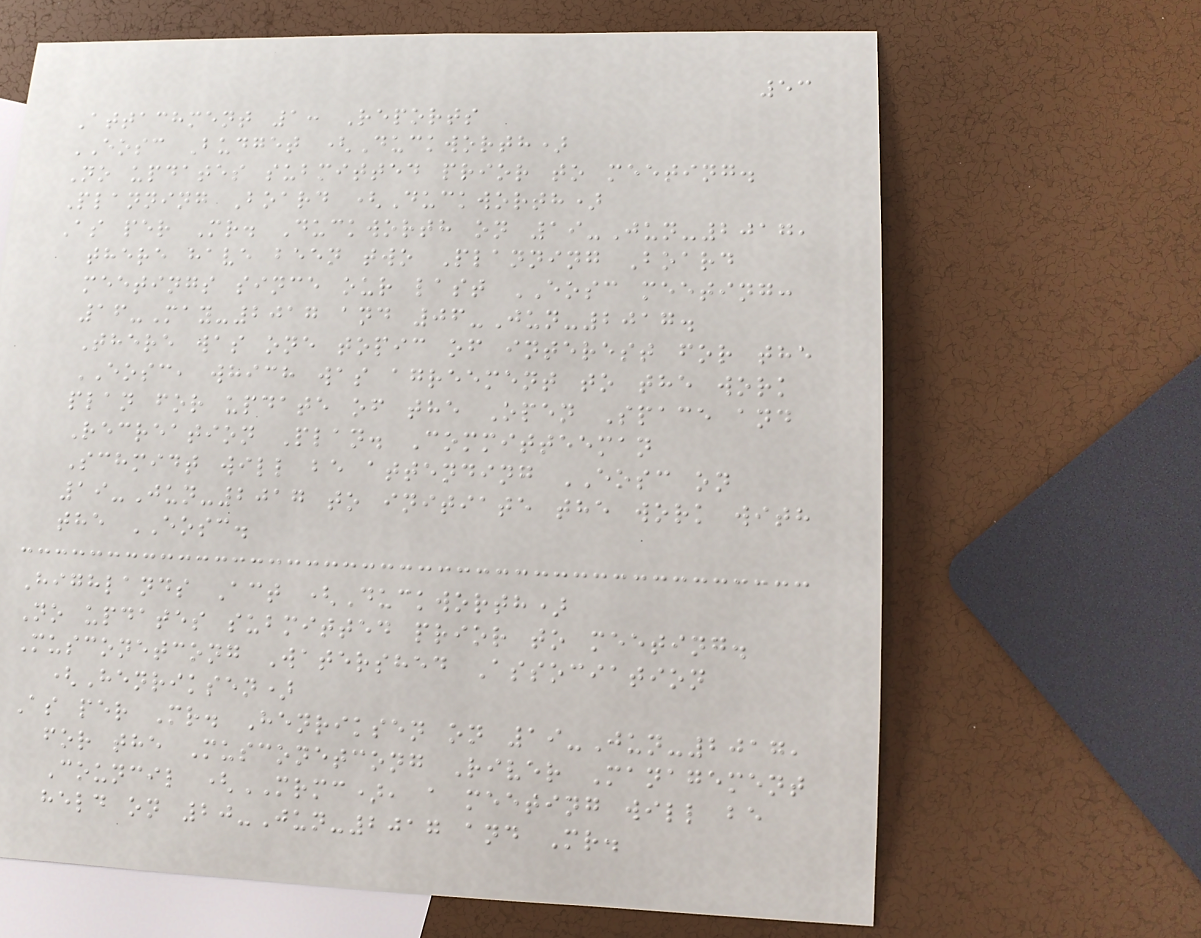53
Attachment 1: Reports
EOSC Budget (Duckworth)
No updates submitted prior to meeting.
Planning Board (Duckworth)
As per Mr. Duckworth on 19-Jun-2017,
there have been two Planning Board
meetings since our last EOSC meeting:
16-May-2017 and 06-Jun-2017.
There was one topic of interest for the
EOSC, which was agreement to the work
plan for update of the Open Space and
Recreation Plan. Committeeman
Schmidt will be attending EOSC on
19-Jun-2017 to initiate the work with
the EOSC.
Highlands Act (Duckworth)
No updates submitted prior to meeting.
Musconetcong Watershed Association
(Henriksen)
As per Mr. Henriksen on 19-Jun-2017,
for the Musconetcong River Management
Council (MRMC), a meeting will be
held on 20-Jun-2017 and Mr.
